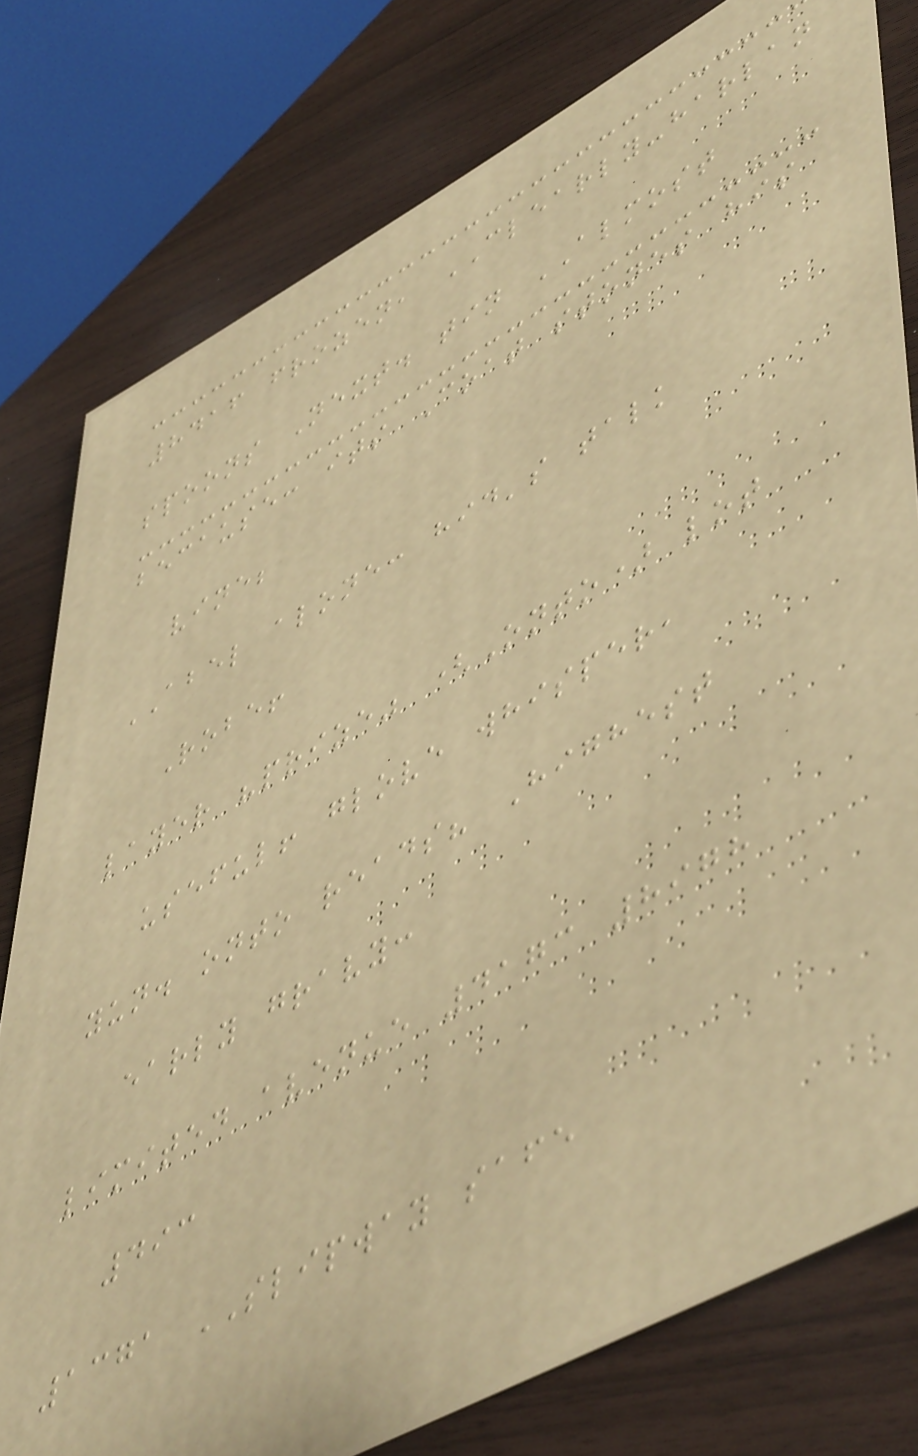8416 frozen, CLEARLY-harlan
spoons Next. tin ALMOST
because: its Coat stones his
vine;
ABEL alone: hid's talk
Robe!
layer "prize" (Onto) lot
useful! glove whisper,
yun. onto reads? Highest
early gravy:
limited avenue 4173 8978
493
1371 SLIPWAY safe
